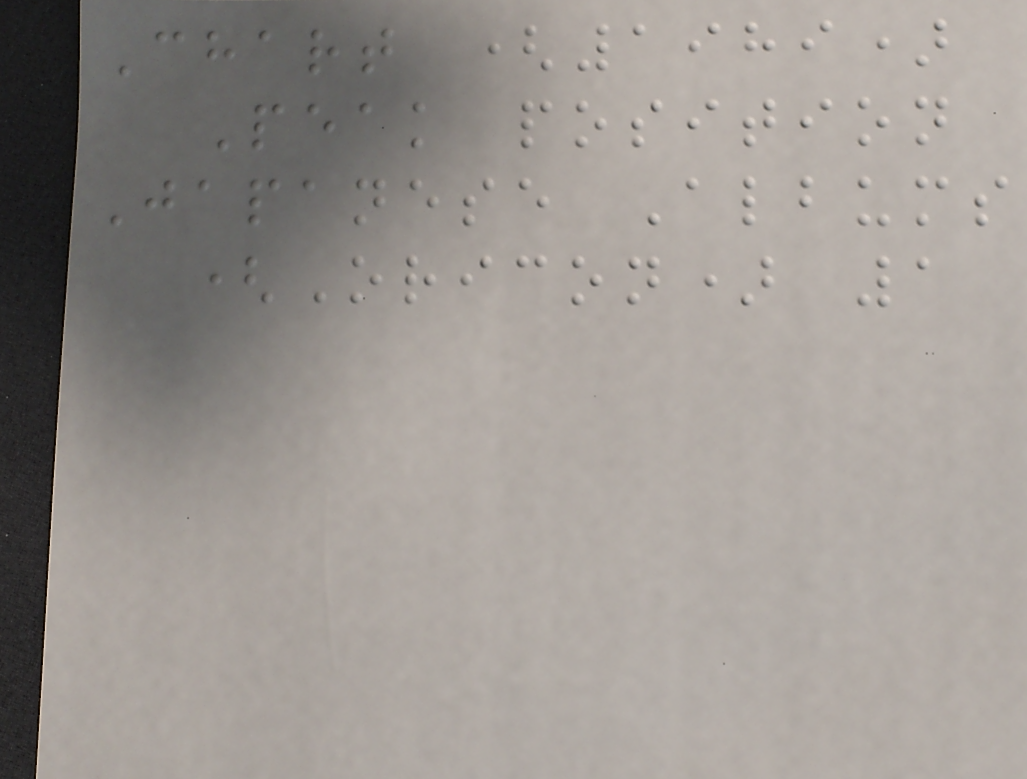Chart (1989)
Peak position
Japanese Albums
(Oricon) 1
